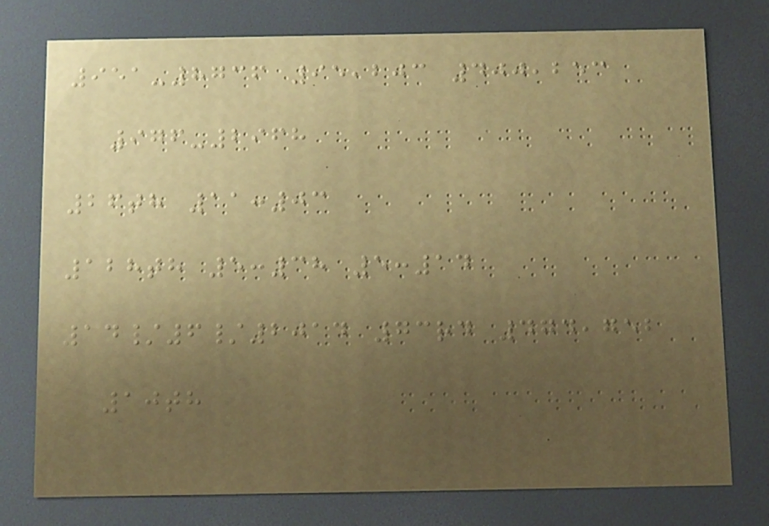951-8736 95,203 400,253
976-2968
26th 11:03
128th 5:38 5:14
14/6/2014 73rd 474,752
10th
